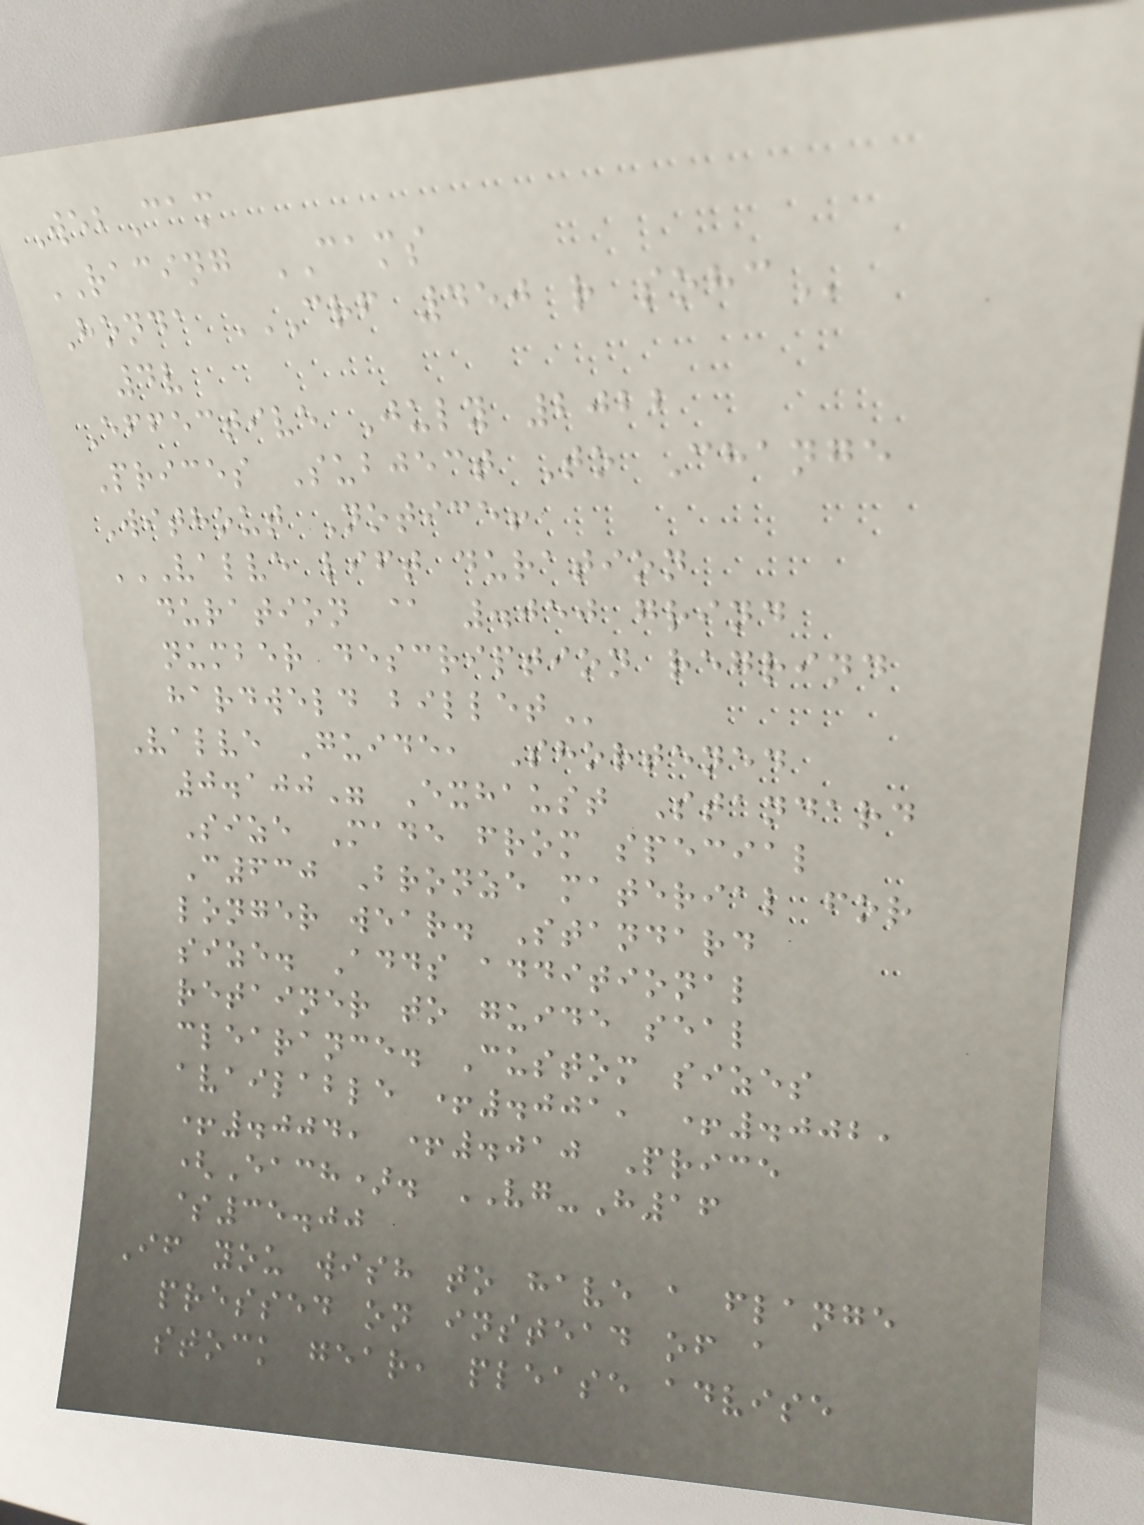WebCam
RACING CAMS
Honda CRF 450 R SOHC
4v
Effective July 2022
Prices Subject To Change
Without Notice!
VALVE LIFT DURATION
DURATION @ .050 GRIND
NUMBER DESCRIPTION REGRIND
HARDWELD BILLET
Valve Guide, Shortened
0.100" Exhaust Standard
Size Made from special
C630 Bronze material for
longer wear. Standard
size. Adds additional
retainer to guide seal
clearance. Custom sizes
available +.001, +.002,
+.004, +.010 Price
(Each). VG-H16
$35.00
If you wish to have a flange
pressed on instead of a
stock gear, please advise
